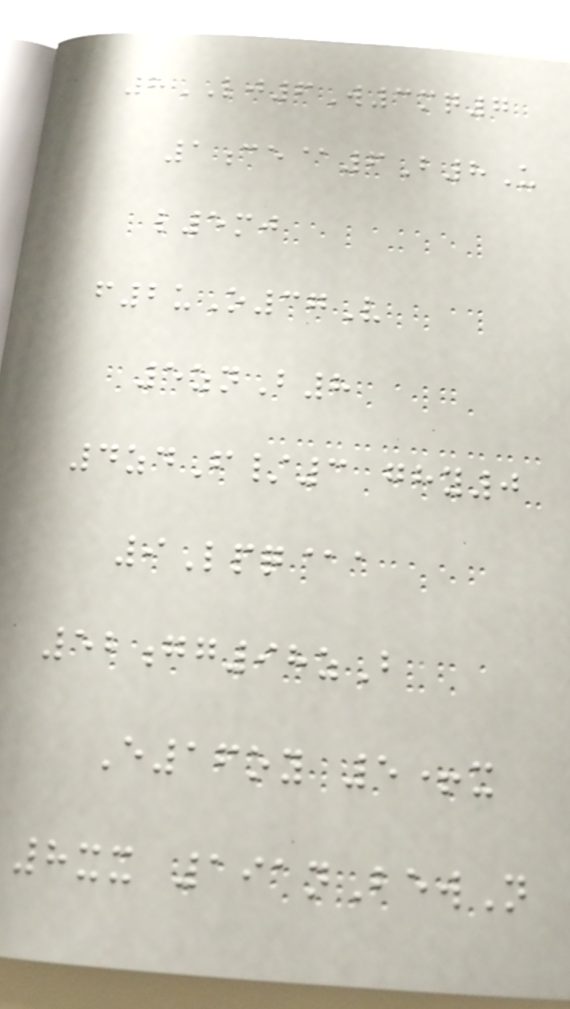8LJ6W3mq7
1ce@6B8U
l5mj
f2uO37V
5znB8
4zdF/3 ghy0
9Lpq@a
52gg98zB
E16oy 5+x
8xx 191nBewN
